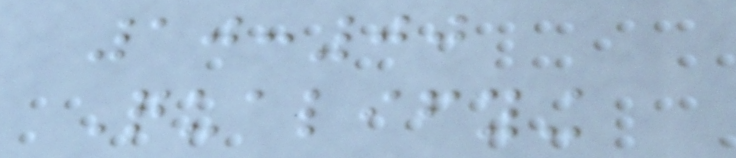10:00
Qualifying
